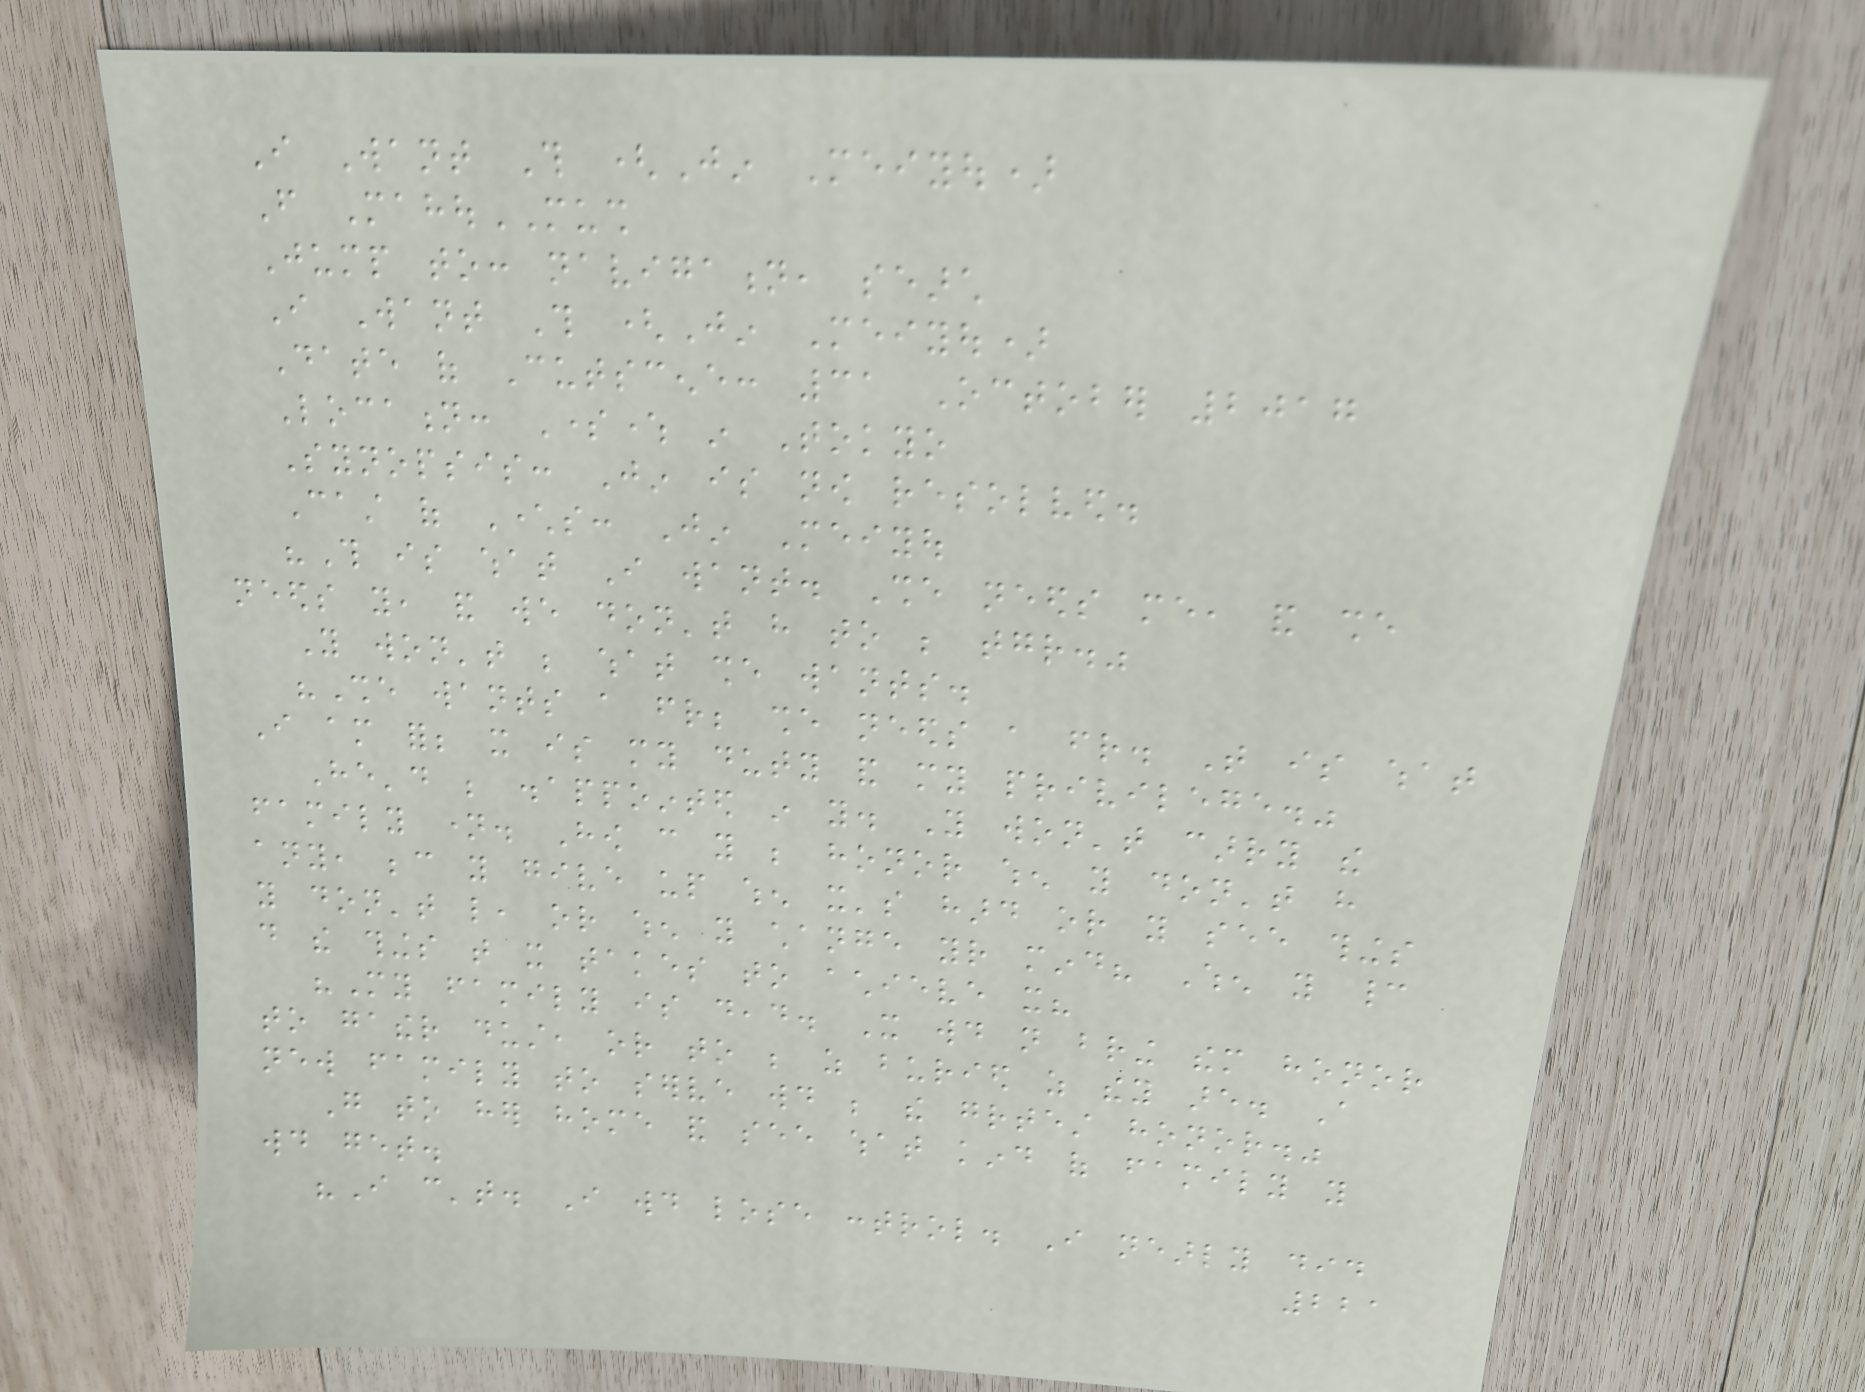I Want This (Jin Meiyou)
From MahouMUSH
Jump to: navigation, search
I Want This (Jin Meiyou)
Date of Cutscene: 31 October 2017
Location: Somewhere in Tokyo
Synopsis: Jin is now resolved.
Cast of Characters: Jin Meiyou
"This is what I want. She needs me, and she
needs you, and we don't have to be together."
You won't be what she wants.
"She wants a friend; she needs a friend. That is what
I am for; it is my duty and my privilege."
He'd be disappointed in you. You won't carry the
family name. How can you be honor when you don't have
any, because you give up when it's hard or you see things
you don't like, or when you change your mind? When you cannot
do the things that it takes to achieve it?
"My family is dead. It would not bring them honor
to gather dust, or to be as buried as they are. A
new family to serve would be the greatest honor."
Go to her home and see what kind of family you
would get.
"I can't. I would lose control. I nearly did
221
